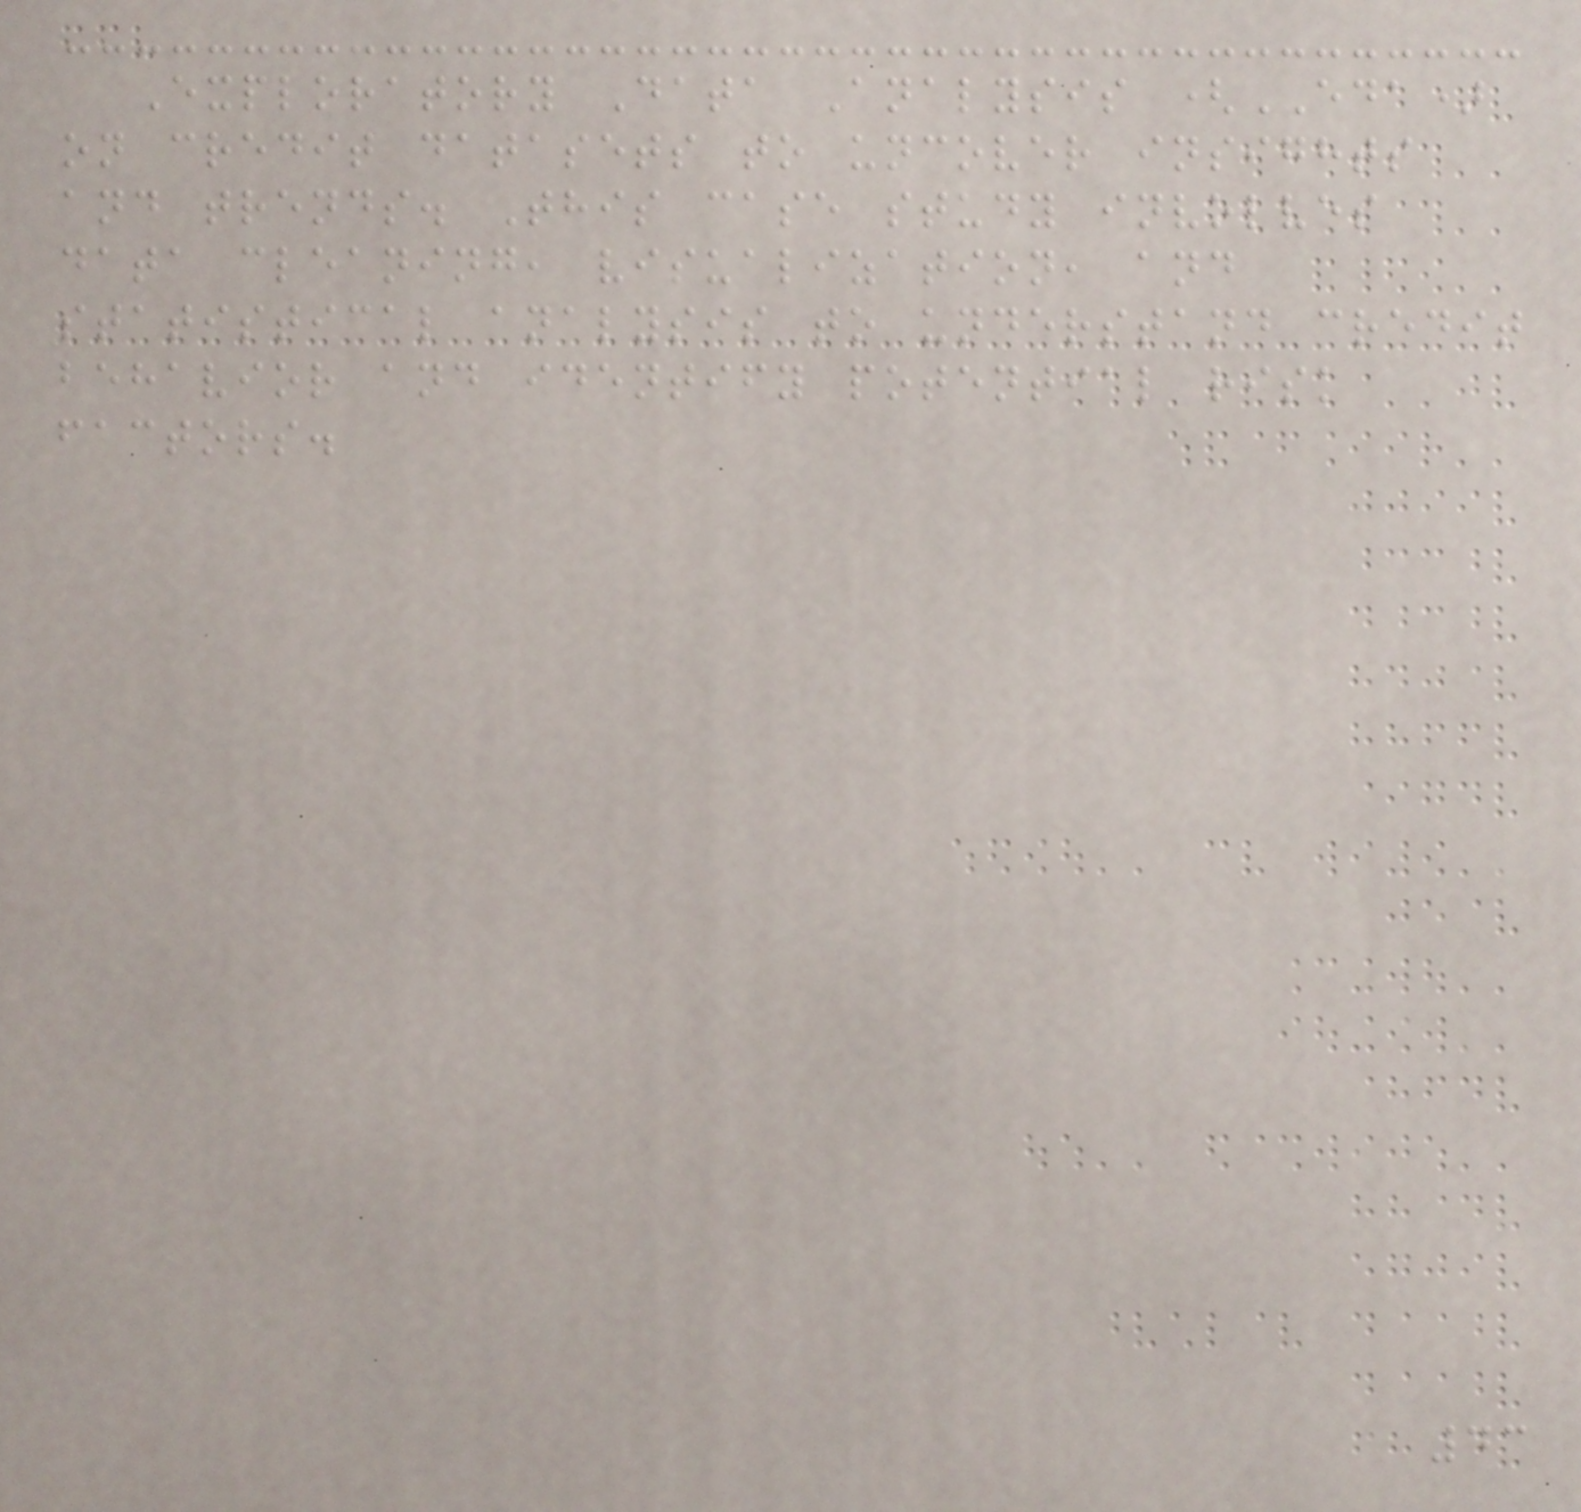Exploratory Data Analysis (EDA)
on credit datasets to uncover insights
and trends. This case study involves
data cleaning, visualization, and
statistical analysis to understand credit
behavior and identify potential risk
factors.
43
